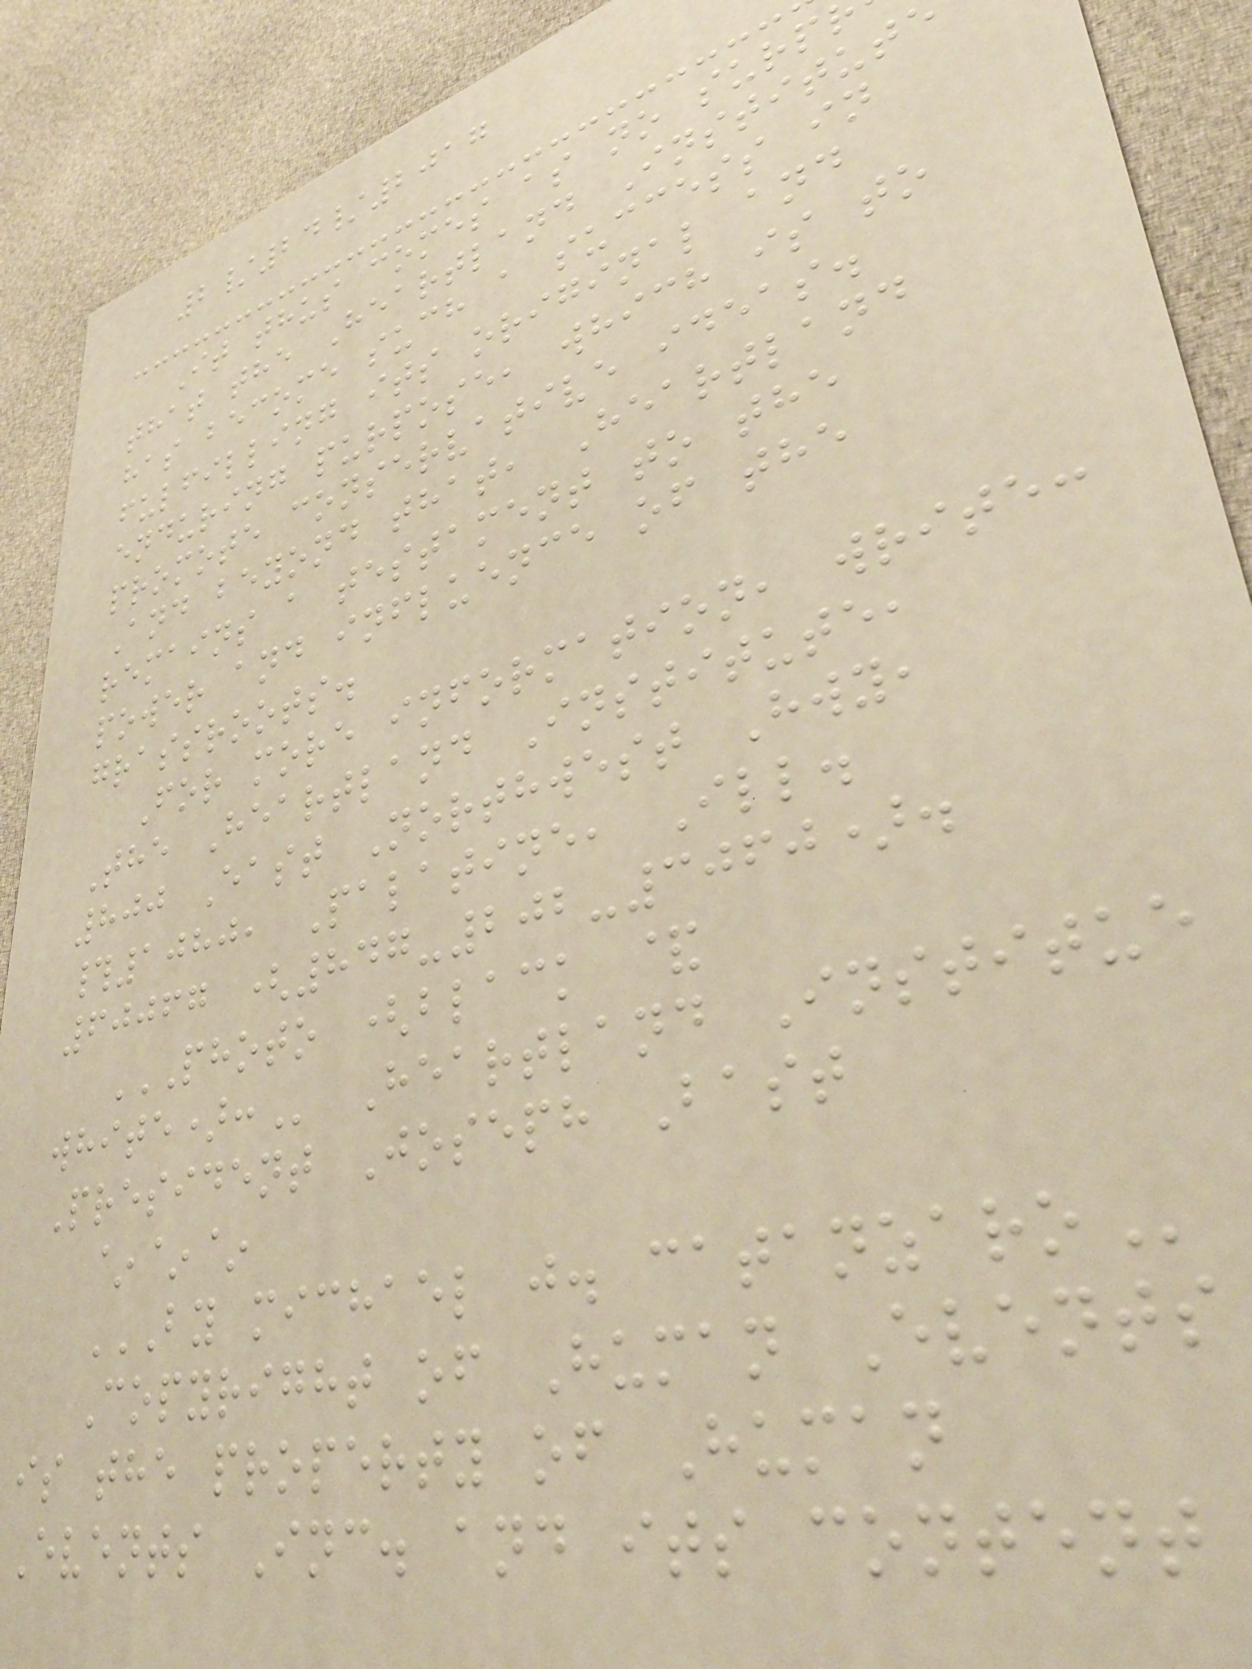2/24/2017
It thus comes as no surp
that the Heartland Institut
has become such a success in
fulfilling its original and
enduring purpose, which is to
promote conservative ideas.
And beyond that, Heartland
remains a testament to the
power and influence of the
grassroots.
For more information, write:
The Heartland Institute,
800 East Northwest Hwy,
#1080, Palatine, Ill.
60067 (847-202-3060).
PHOTO (BLACK &
Heartland Institue
President Joseph Bast
~~~
BY MICHAEL J. CATANZARO
Copyright of Human Events
is the property of Human
Events Inc. and its content
